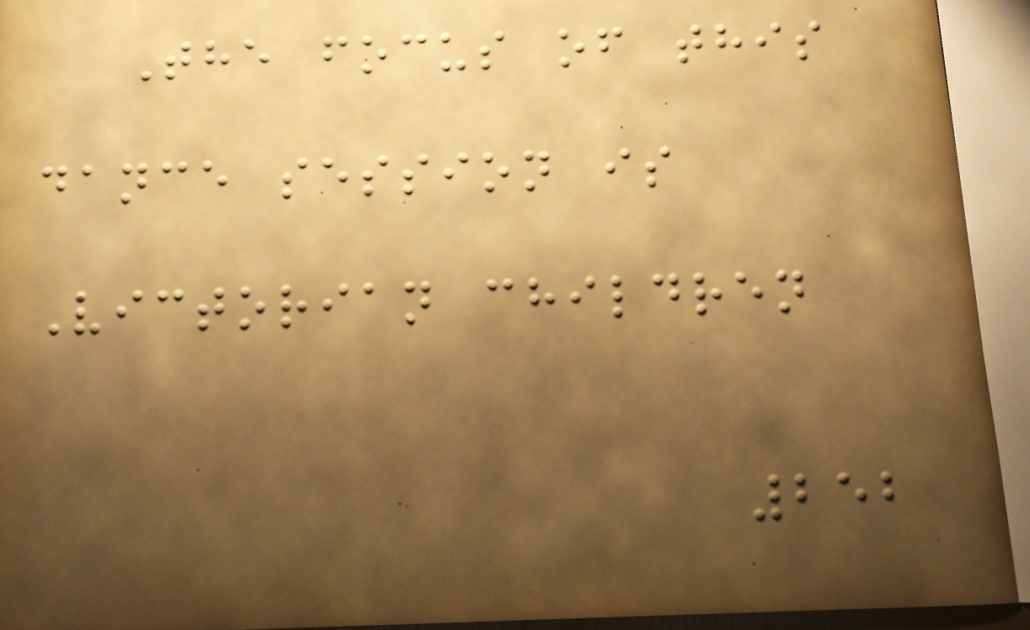The focus of this
dance session is
Victorian children
252
